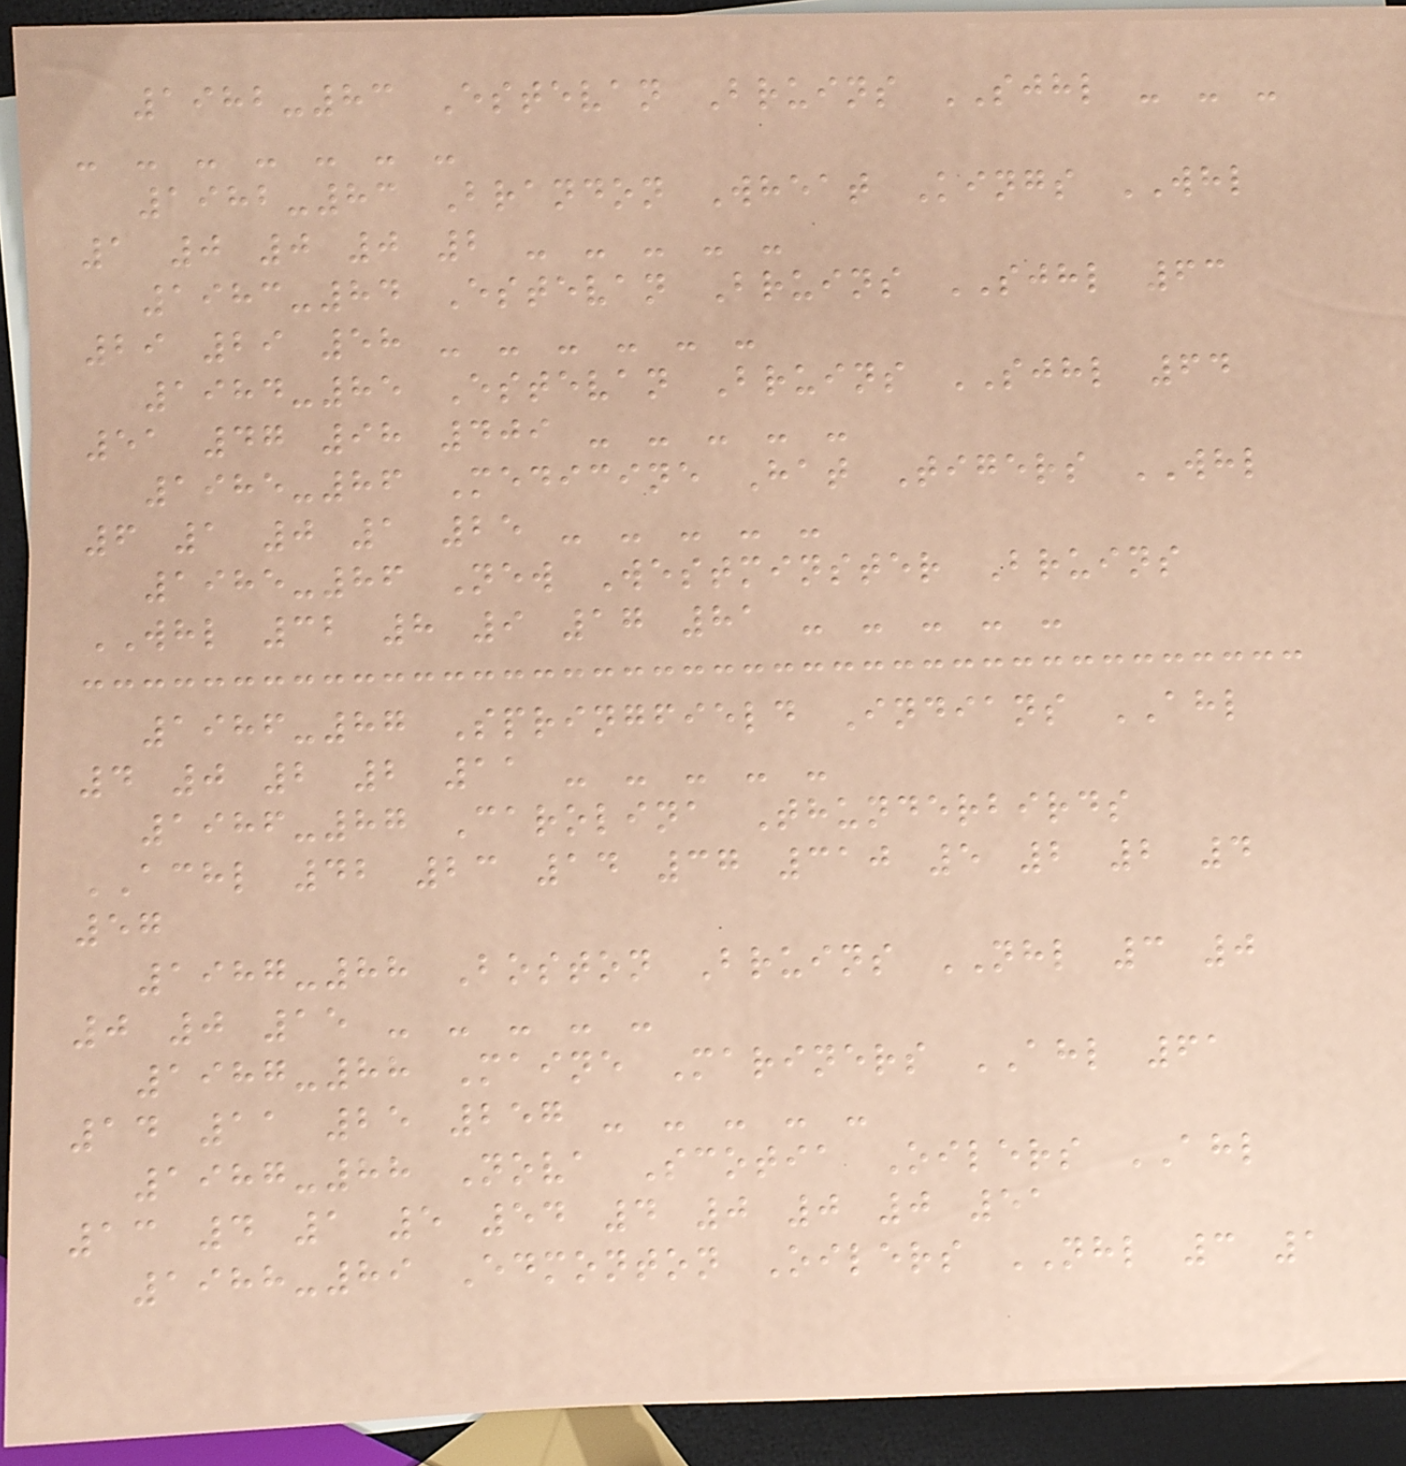1982-83 Estevan Bruins SJHL - - -
- - - - - - -
1982-83 Brandon Wheat Kings WHL
1 0 0 0 2 - - - - -
1983-84 Estevan Bruins SJHL 63
29 29 58 - - - - - -
1984-85 Estevan Bruins SJHL 64
51 47 98 409 - - - - -
1985-86 Medicine Hat Tigers WHL
6 1 0 1 25 - - - - -
1985-86 New Westminster Bruins
WHL 32 8 9 17 81 - - - - -
1986-87 Springfield Indians AHL
4 0 2 2 11 - - - - -
1986-87 Carolina Thunderbirds
ACHL 42 23 14 37 310 5 2 2 4
57
1987-88 Boston Bruins NHL 3 0
0 0 15 - - - - -
1987-88 Maine Mariners AHL 61
14 11 25 257 - - - - -
1987-88 Nova Scotia Oilers AHL
13 4 1 5 54 4 0 0 0 51
1988-89 Edmonton Oilers NHL 3 1
